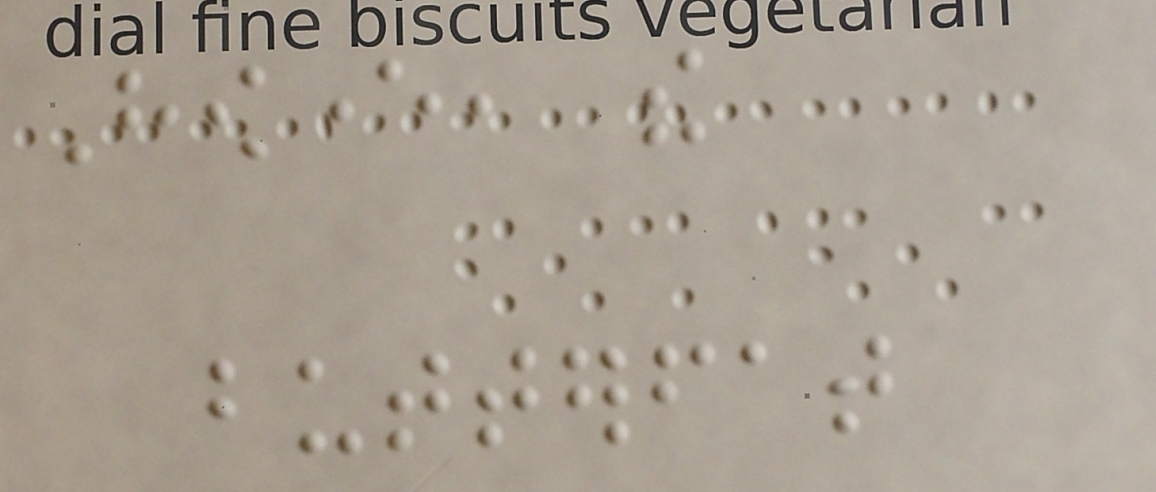However, the
butterfat
